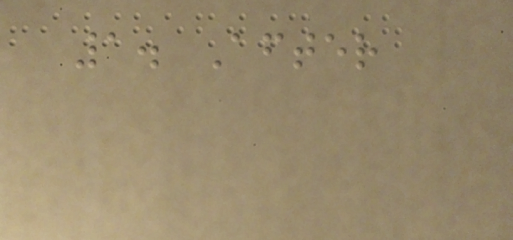1. After
